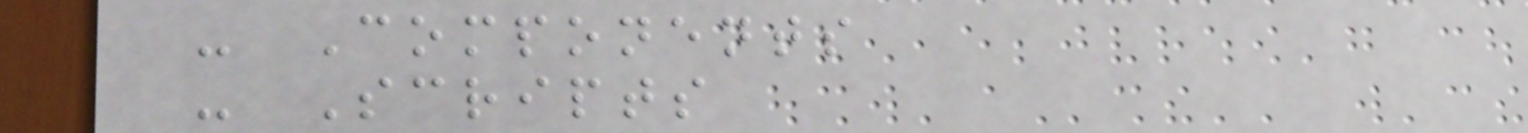- Components
- Scripts
